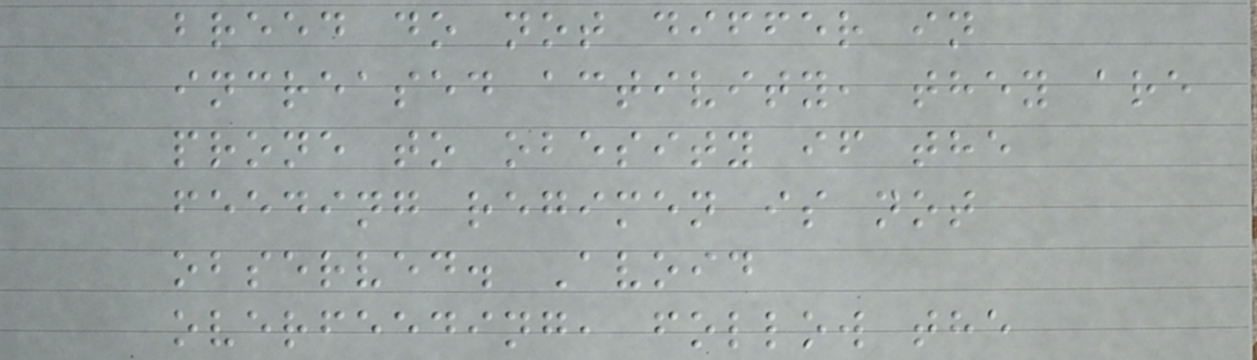breed do not differ in
increased activity, they are
prone to obesity if the
feeding regimen is not
observed. Avoid
overfeeding, follow the
